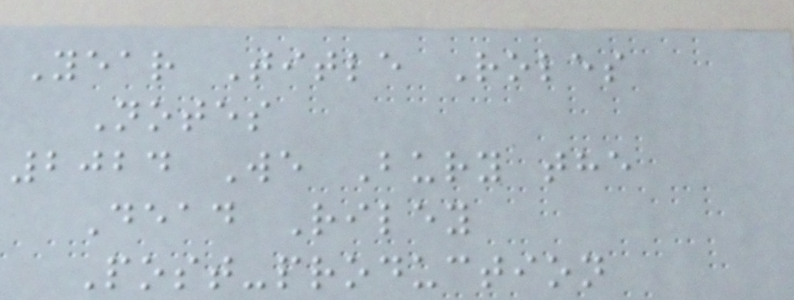Year Title Roles
Notes
2024 We Bury the
Dead Riley
Post-production
